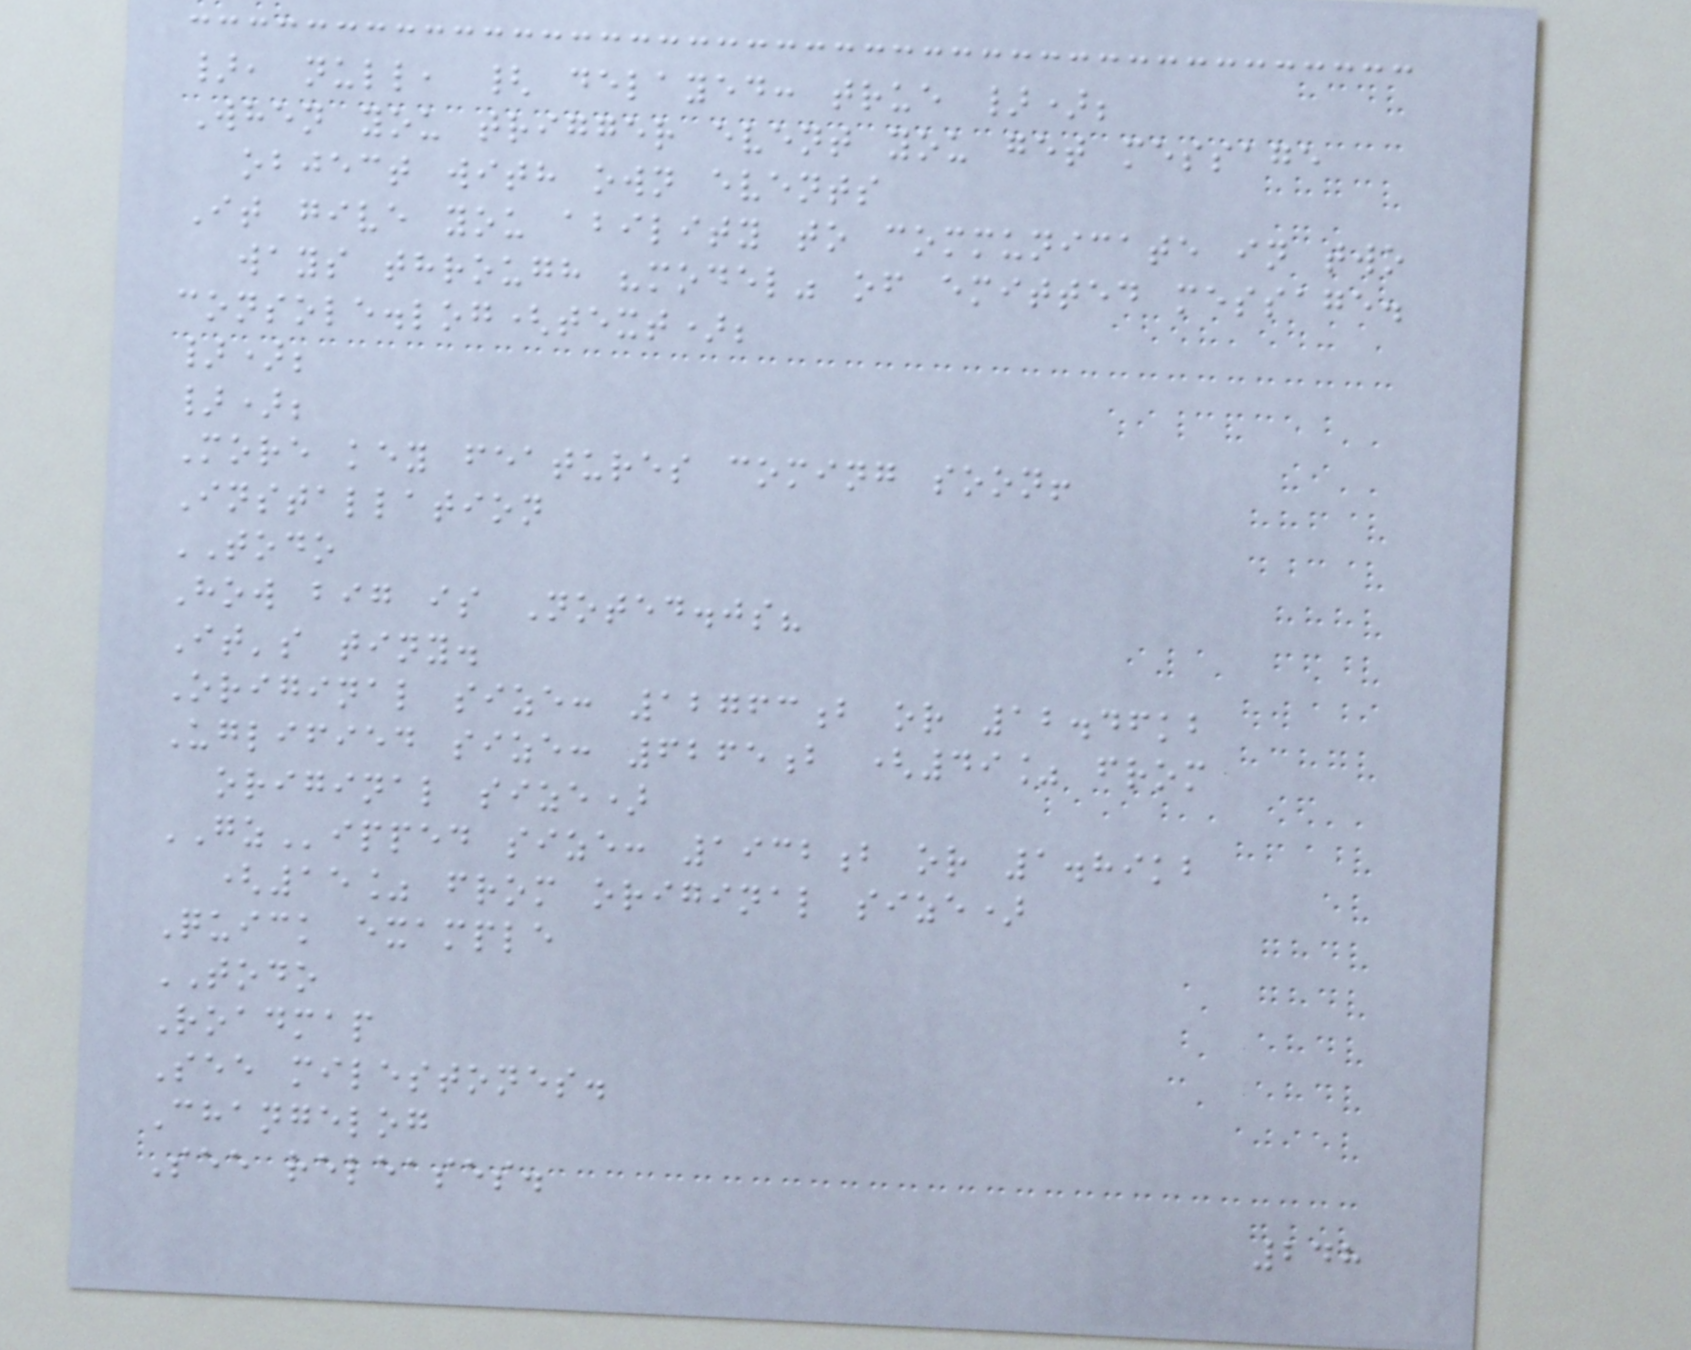}, null, { delayed: true });
When you trigger event you get message
object with own events
It give you ability to communicate in two
ways through "model" of emitted message.
console.log(text);
});
});
More key features coming soon!
Installation
TODO
How big is Noted.js?
It's tiny.
Original size: 12763b or 12.46kb
Uglified size: 6265b (49% from
original size)
GZipped size: 1932b or 1.89kb
(15% from original size)
Quick example
TODO
Roadmap
See milestones.
Changelog
See releases.
248
